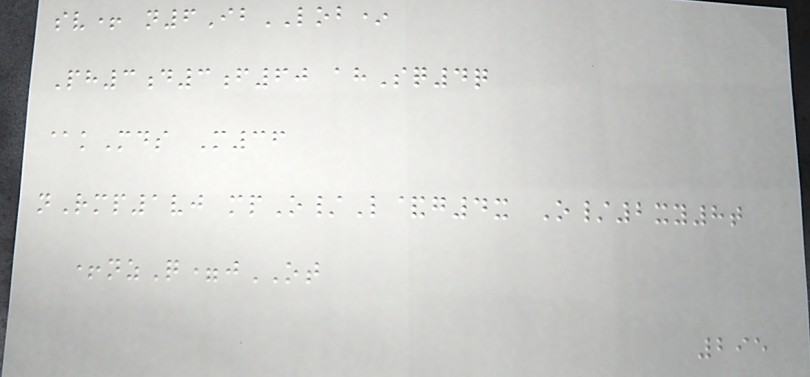sv+ n6IbLOB*
Ph3d3f60 ahSq4q
@kMds M36
nRmp1vj mpO/L&g4x O/2xy8t
+nzQ=jOT
295
